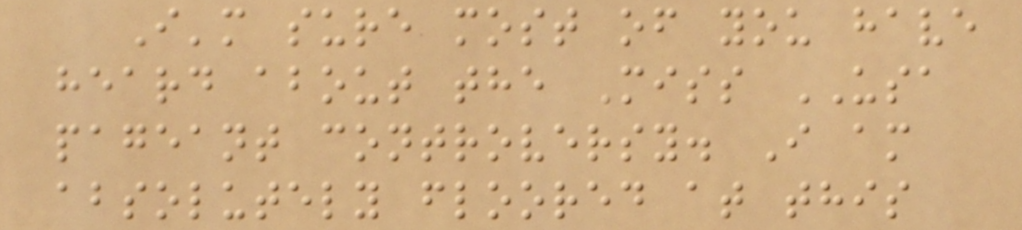I'm sure most of you have
heard about the Miss USA
pageant controversy. I am
absolutely floored at this
